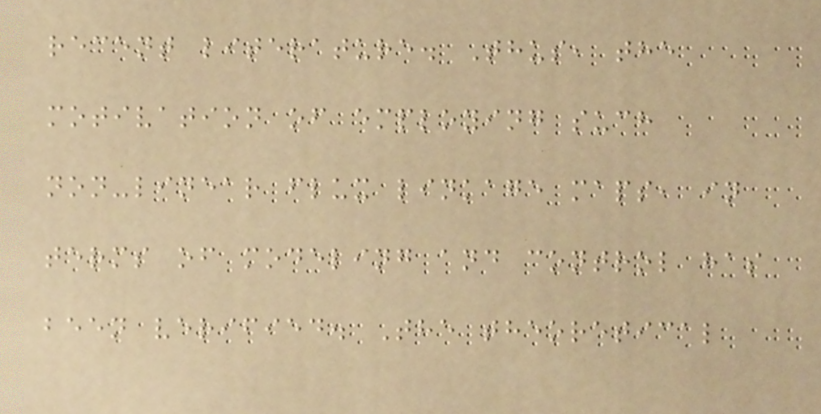recent literature. Thus, the
motivation of employing such
non-linear flux linkage maps, in
terms of modeling and control has
been verified. The theoretical
